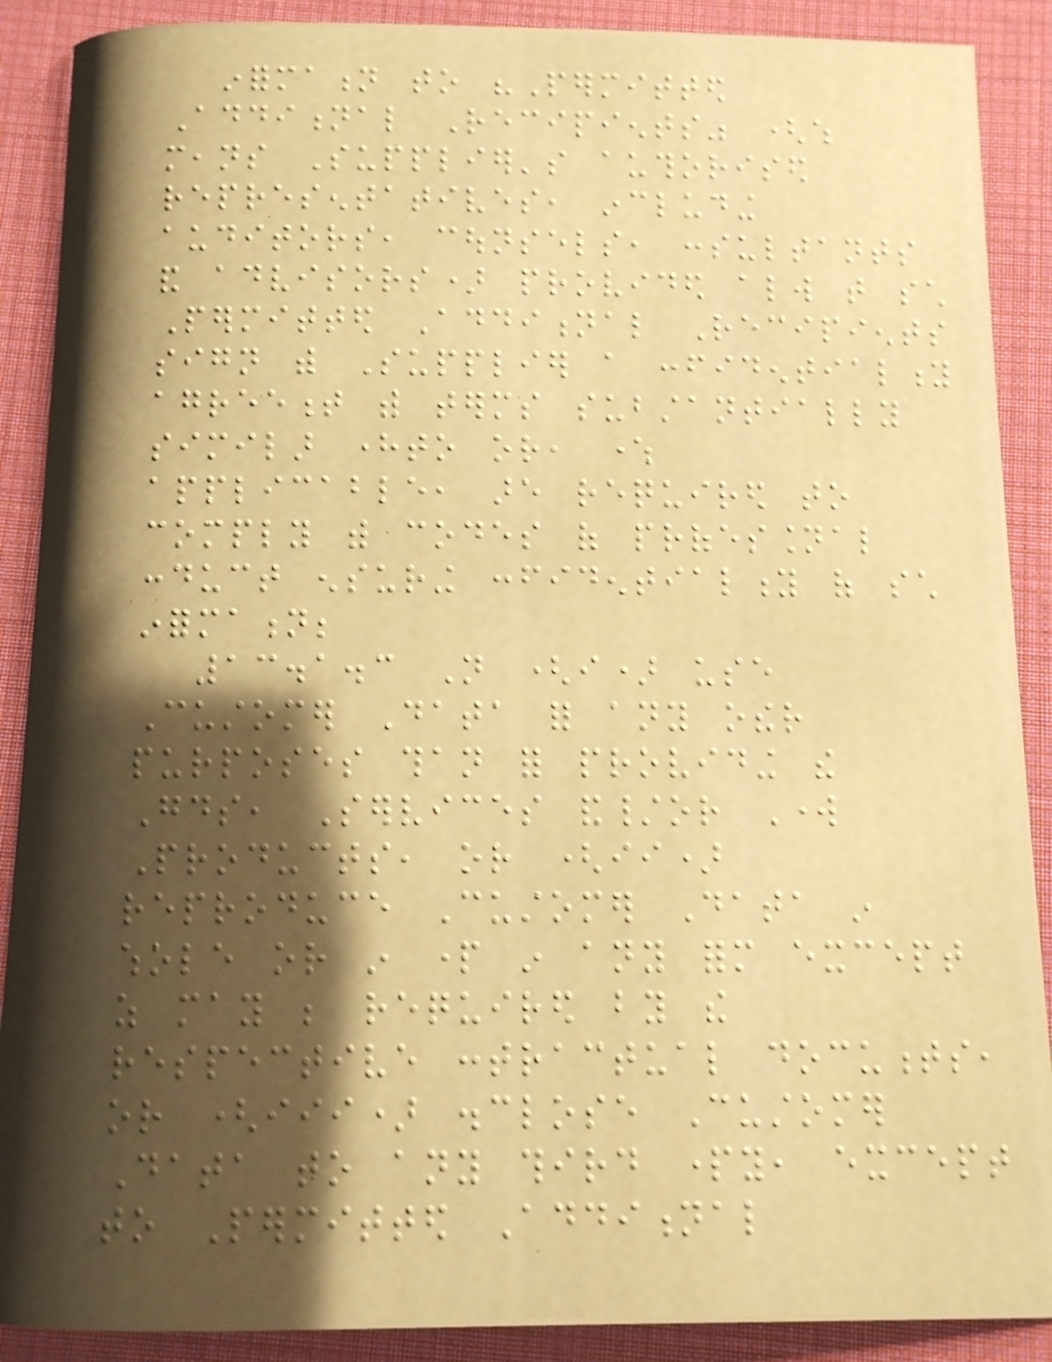information to "Permitted
Additional Recipients" (which
means Supplier's authorised
representatives, including
auditors, counsels, consultants
and advisors) provided always that such
Permitted Additional Recipients
sign with Supplier a confidentiality
agreement with terms substantially
similar hereto or, where
applicable, are required to
comply with codes of professional
conduct ensuring confidentiality of such
information;
13.1.3 Not (i) use
Customer Data for any other
purposes than for providing the
Goods, Services and/or Work
Products, or (ii)
reproduce Customer Data in
whole or in part in any form except
as may be required by the
respective contractual documents,
or (iii) disclose Customer
Data to any third party, except
to Permitted Additional
